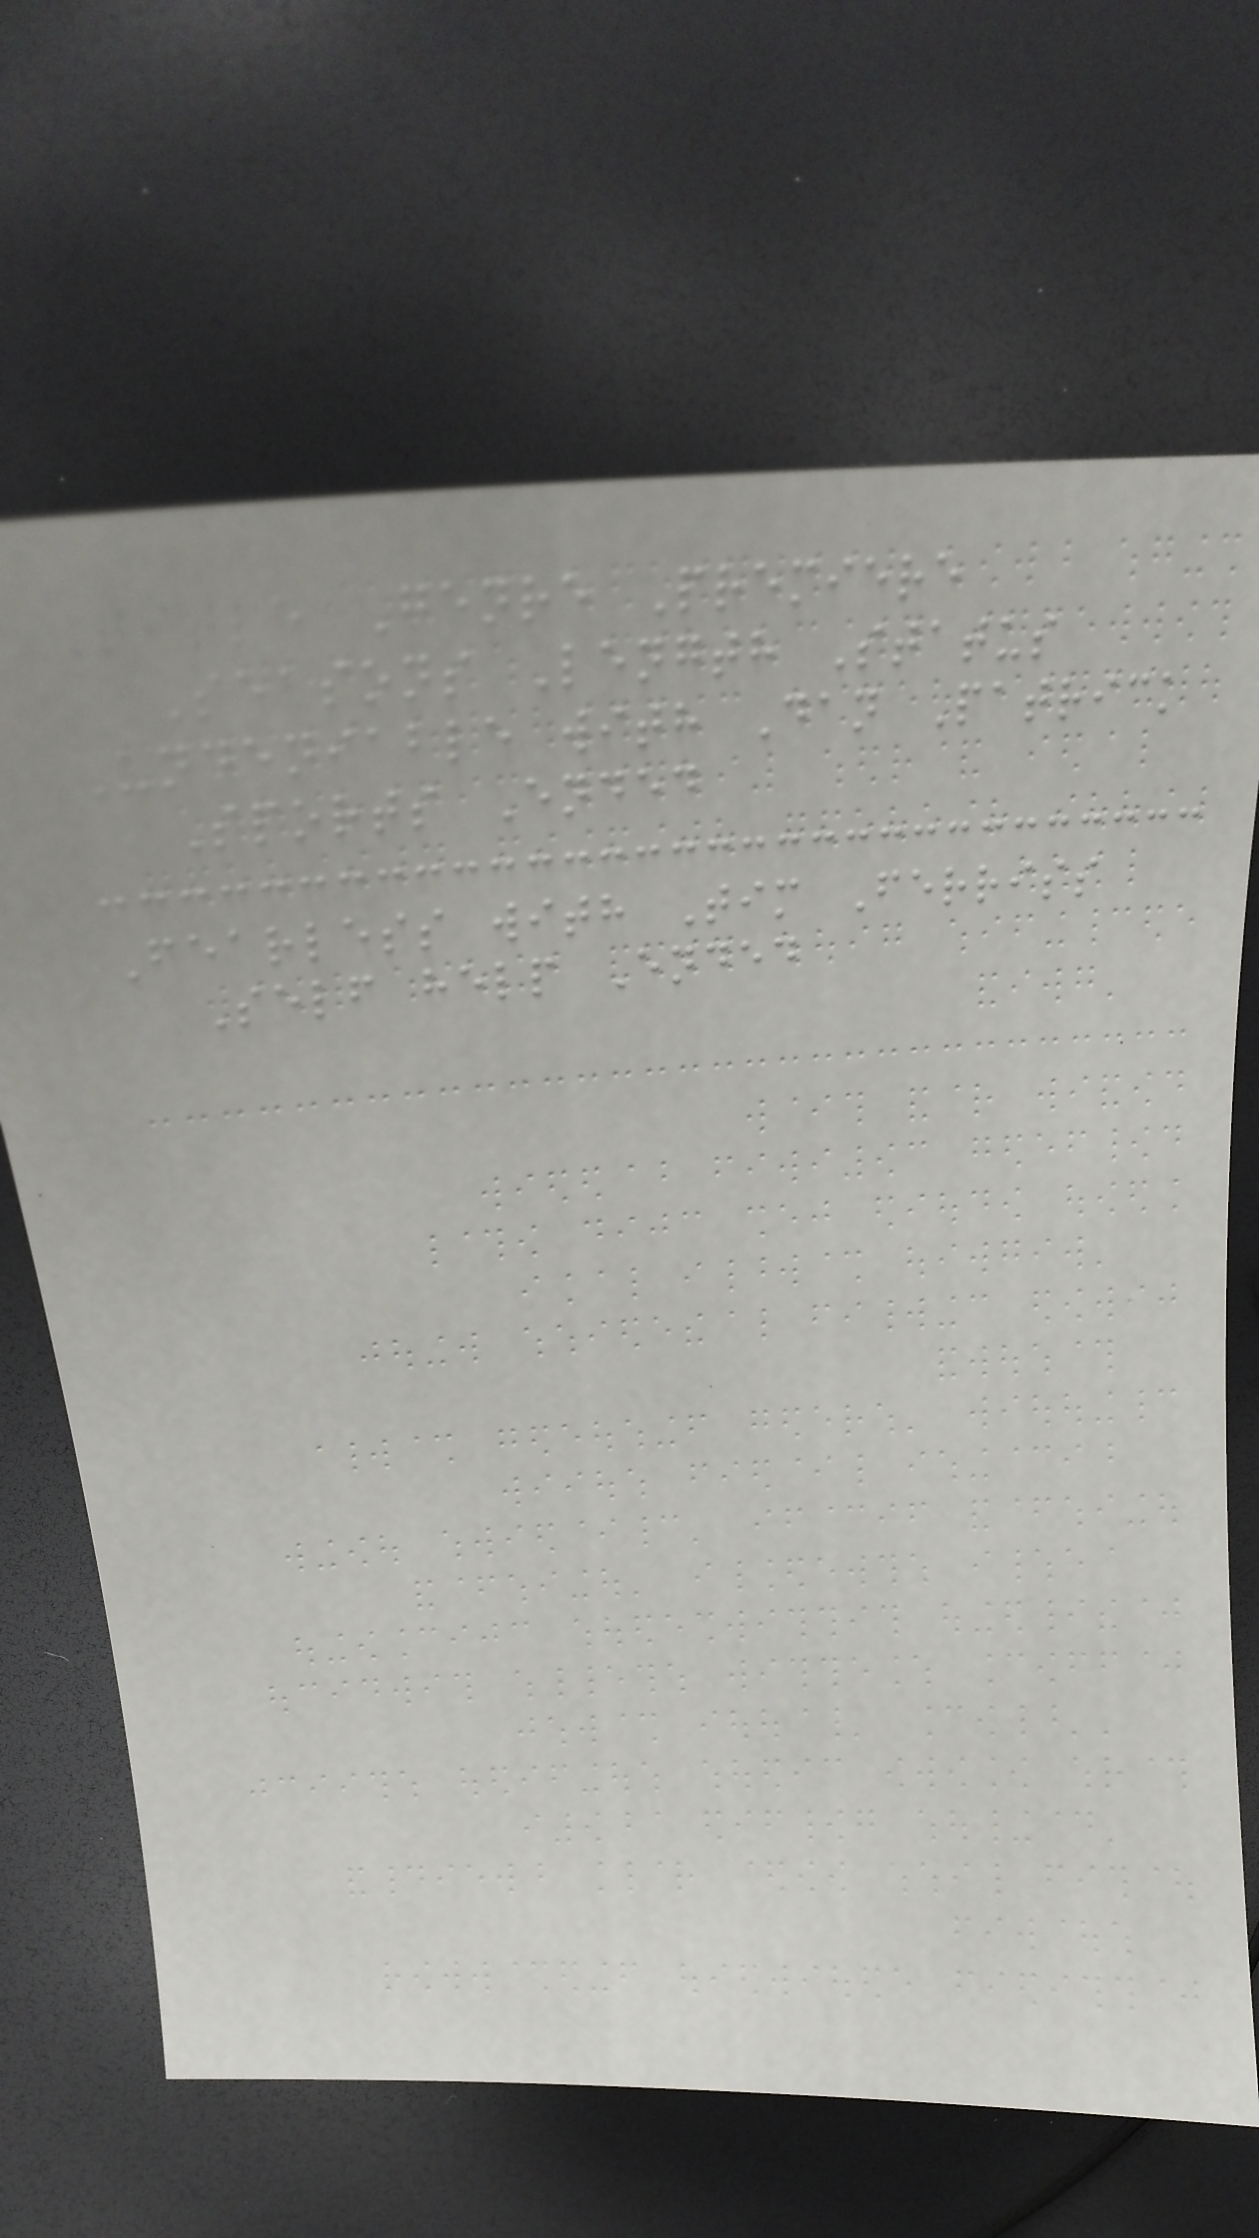Title Genre Premiere
Seasons Length Status
Undeniable with Dan Patrick
Sports Ended
Fearless with Tim Ferriss
Self help Ended
